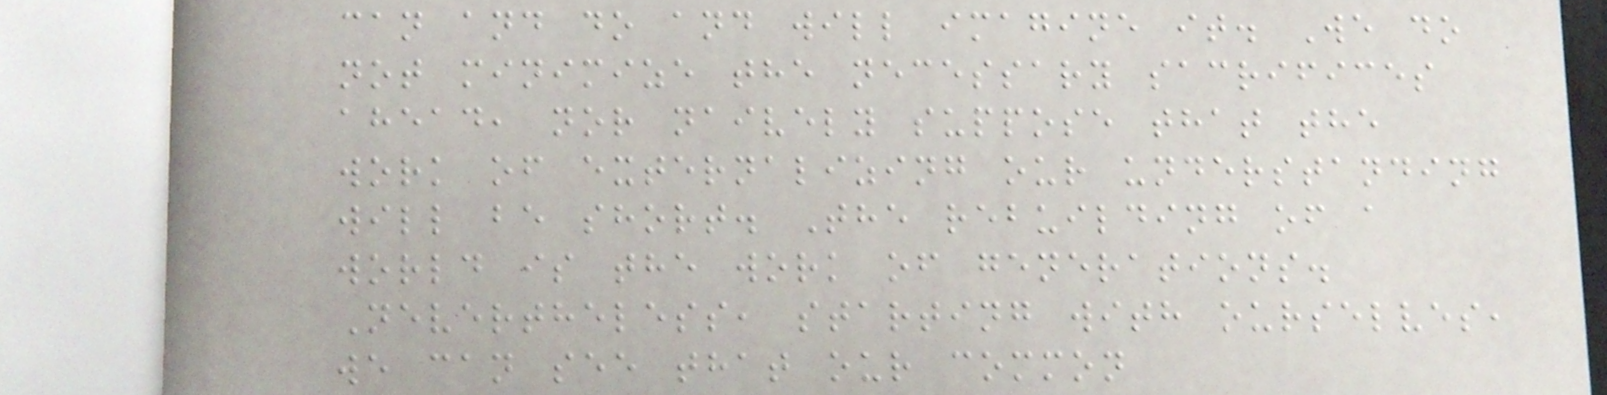can and do and will imagine it. We do
not minimize the necessary sacrifices
ahead, nor naively suppose that the
work of externalizing our understanding
will be short. The rebuilding of a
world is the work of generations.
Nevertheless, starting with ourselves,
we can see that our common
